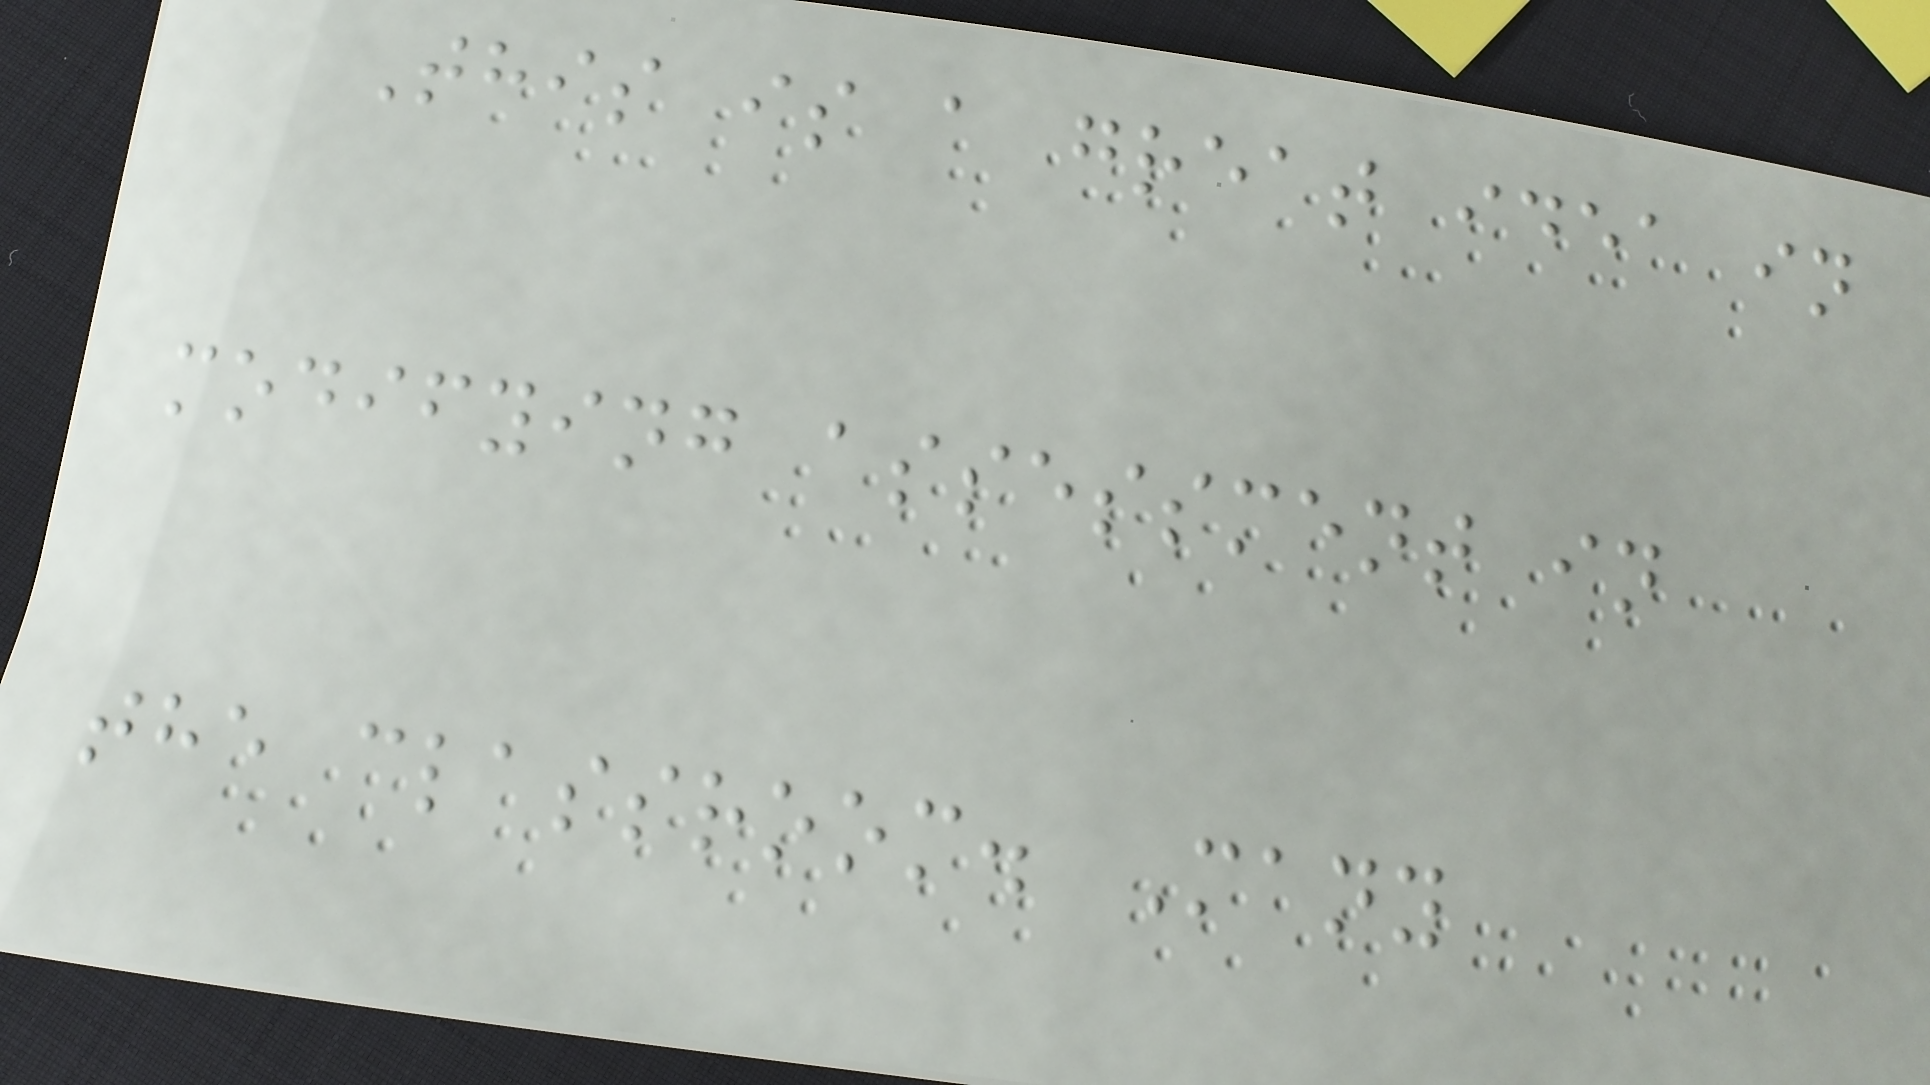This is a great idea in
modifying assessment in
the classroom. Many
